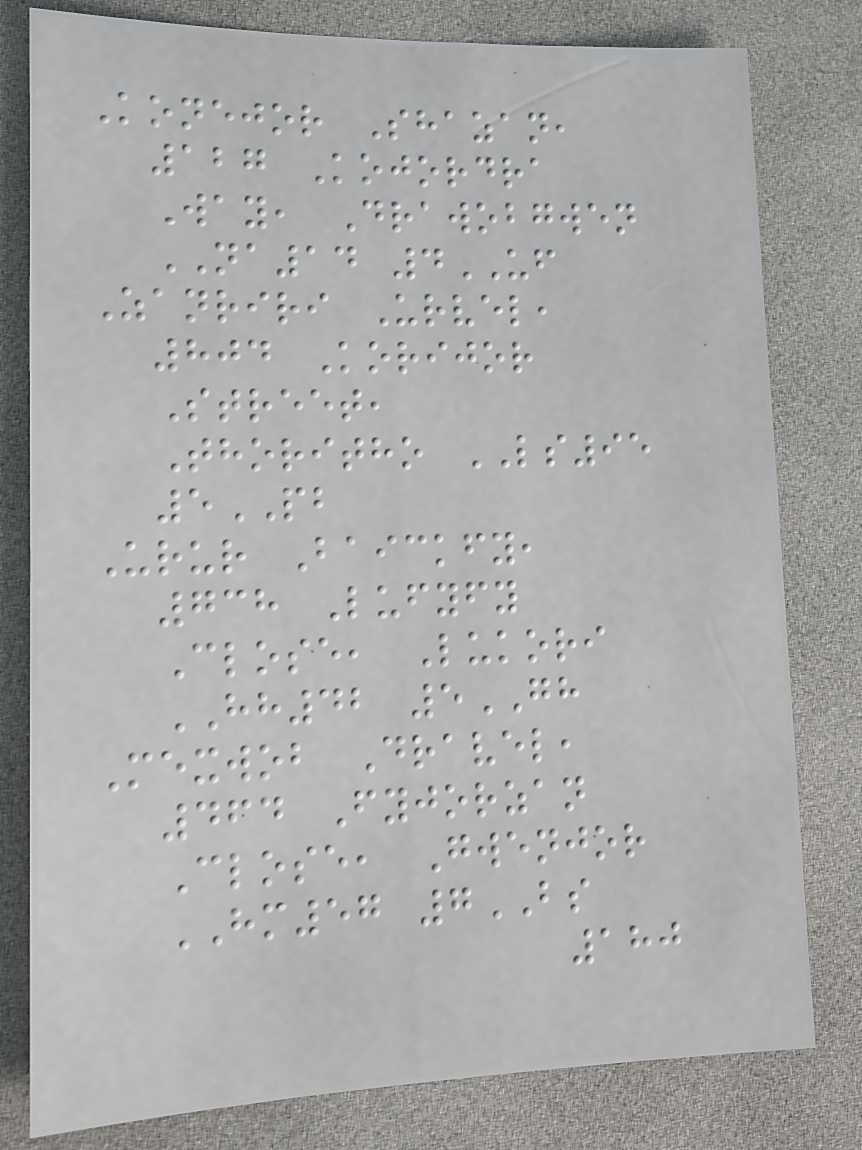Konejor Shazan,
127 Kojordra
Way, Drawobgwen
NA14 4UF
Zanriri Urvel,
804 Korijor
Street,
Thoritho LS95
5PB
Urur Baickfy,
738 Lufyfy
Close, Lukori
HH42 5GH
Mexwob Dravel,
464 Fyjorzan
Close, Gwenjor
HM57 7BS
180
